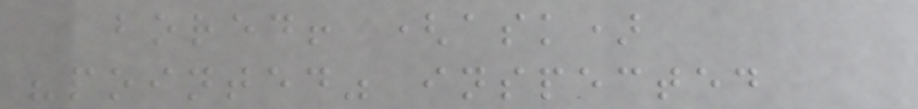bored! (ask)
"pointed" inspected
